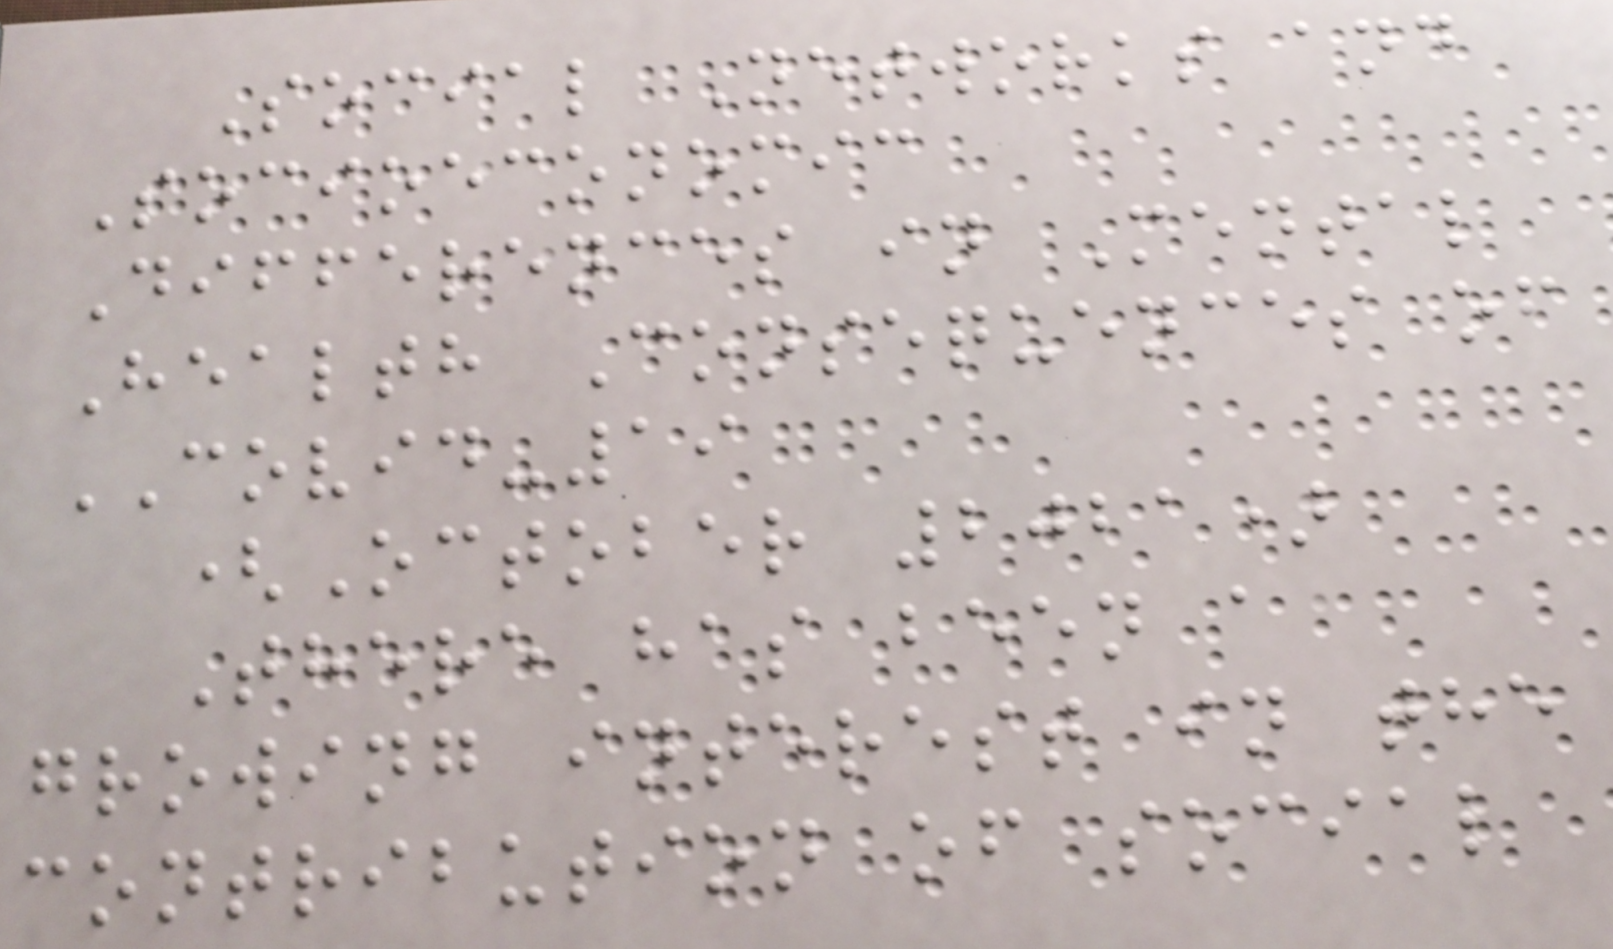Social Networks and
Socioeconomic
Differences in Mental
Health Consequences of
COVID-19
(October 2021)
There has been a
growing interest in the
contribution of social
